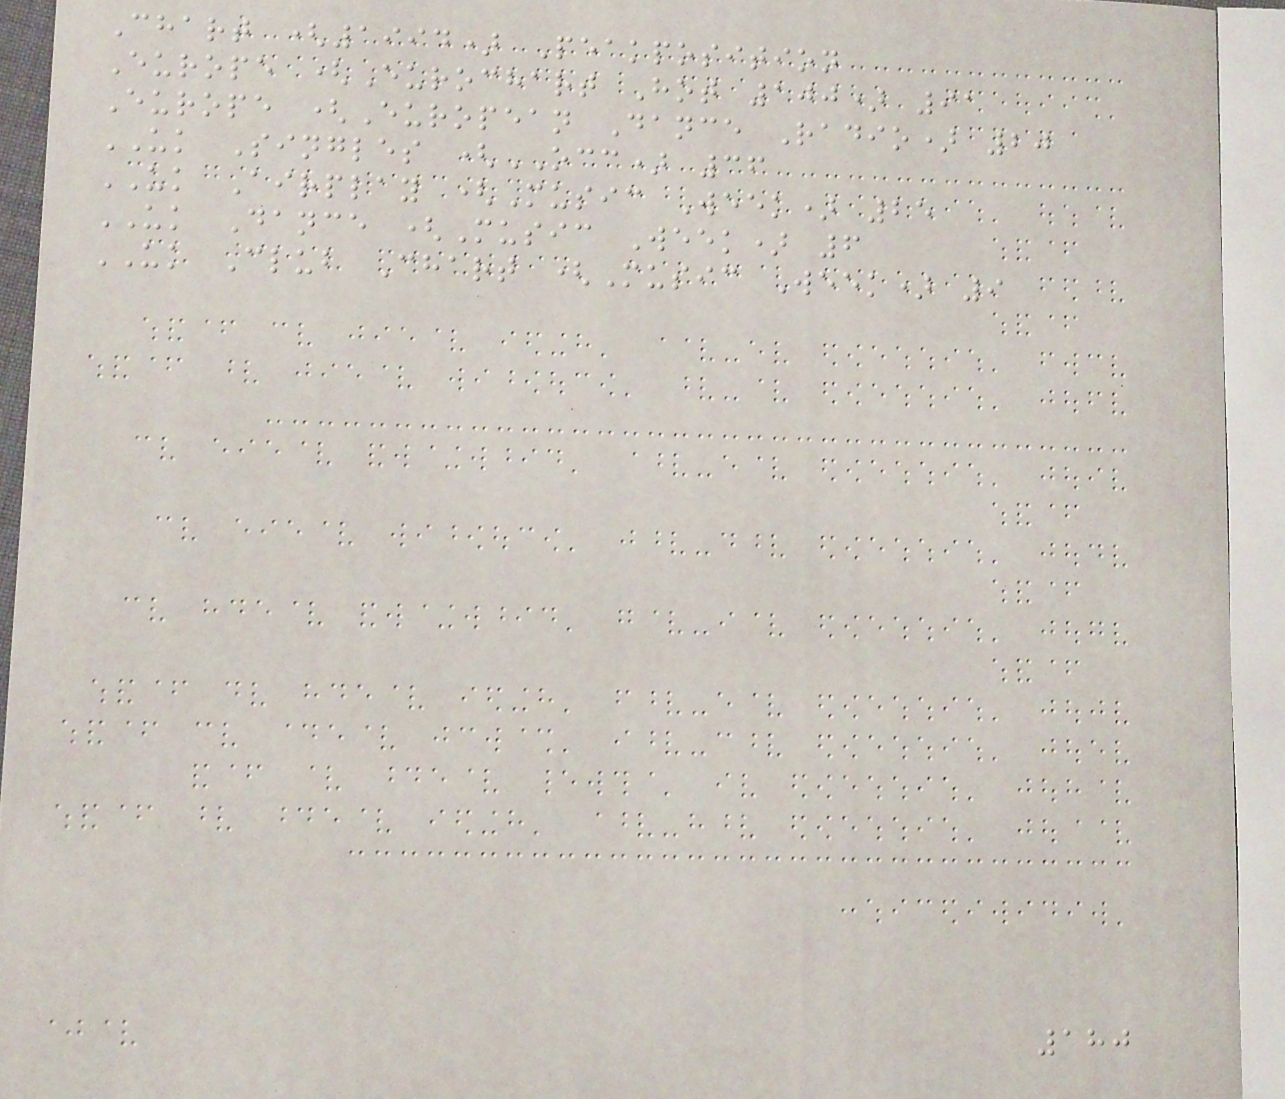Chart (1994) Peakposition
Europe (Eurochart Hot 100) 91
Europe (European Dance Radio) 20
UK Singles (OCC) 36
UK Airplay (Music Week) 25
UK Dance (Music Week) 6
UK Club Chart (Music Week) 9
180
